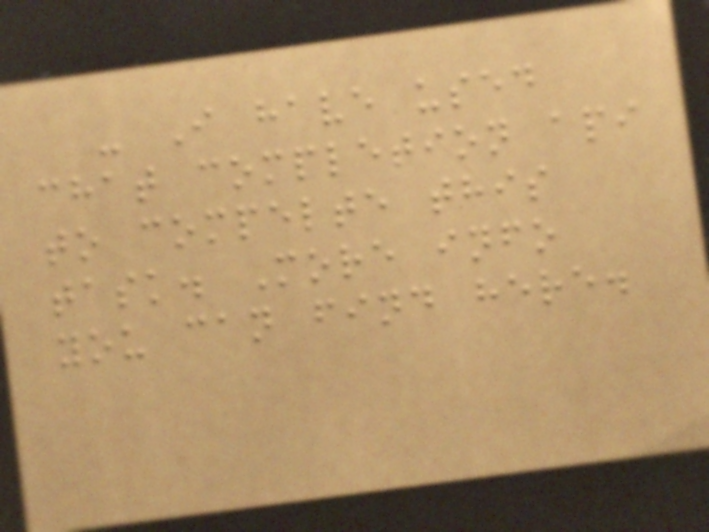- I have used
chat completion api
to compelte this
task. More info
you can find here.
